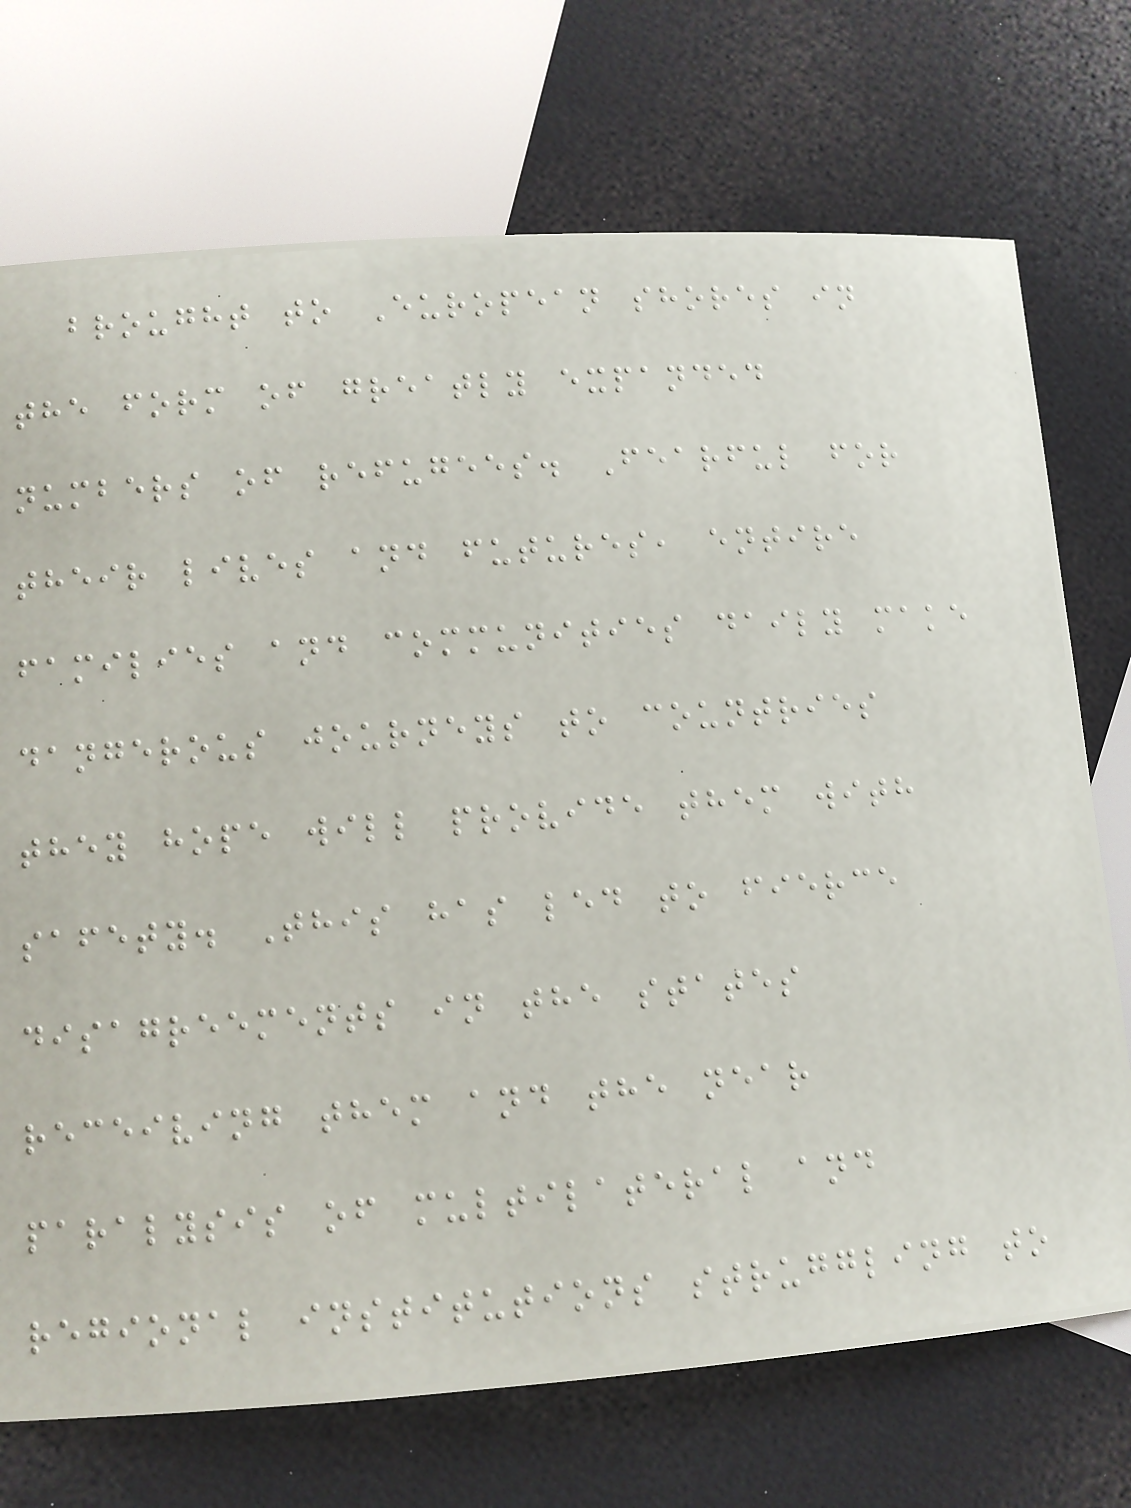brought to European shores in
the form of greatly expanded
numbers of refugees. Fearful for
their lives and futures, entire
families and communities daily make
dangerous journeys to countries
they hope will provide them with
safety. This has led to fierce
disagreements in the states
receiving them and the near
paralysis of multilateral and
regional institutions struggling to
